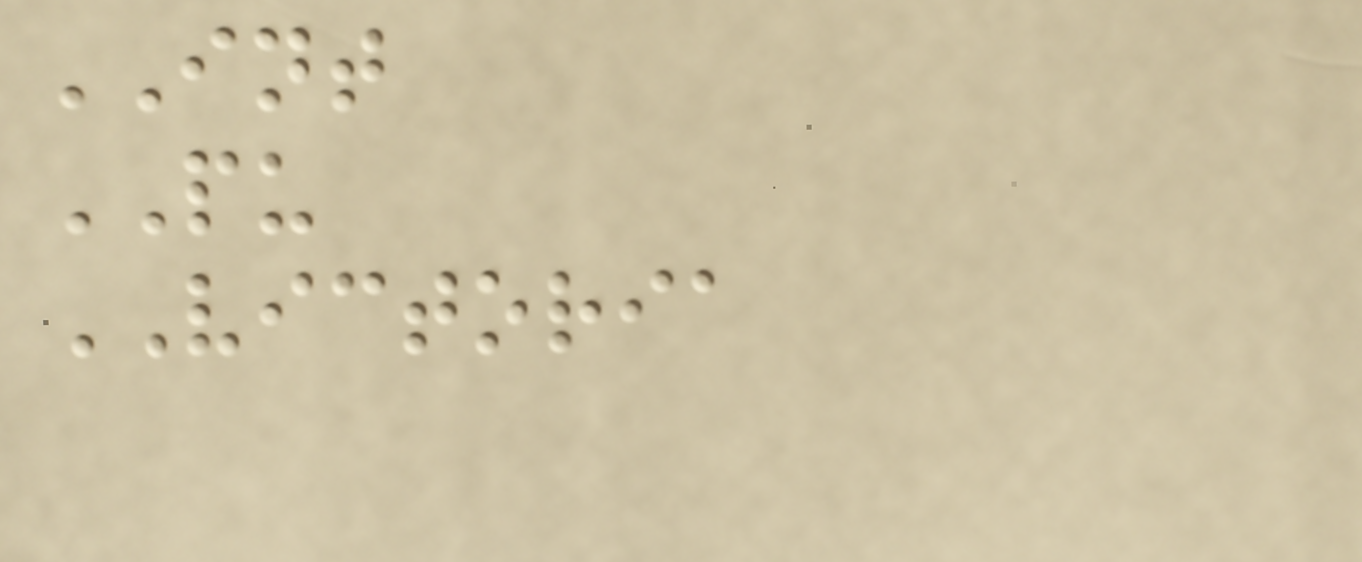INT
PU
VICTORIA
